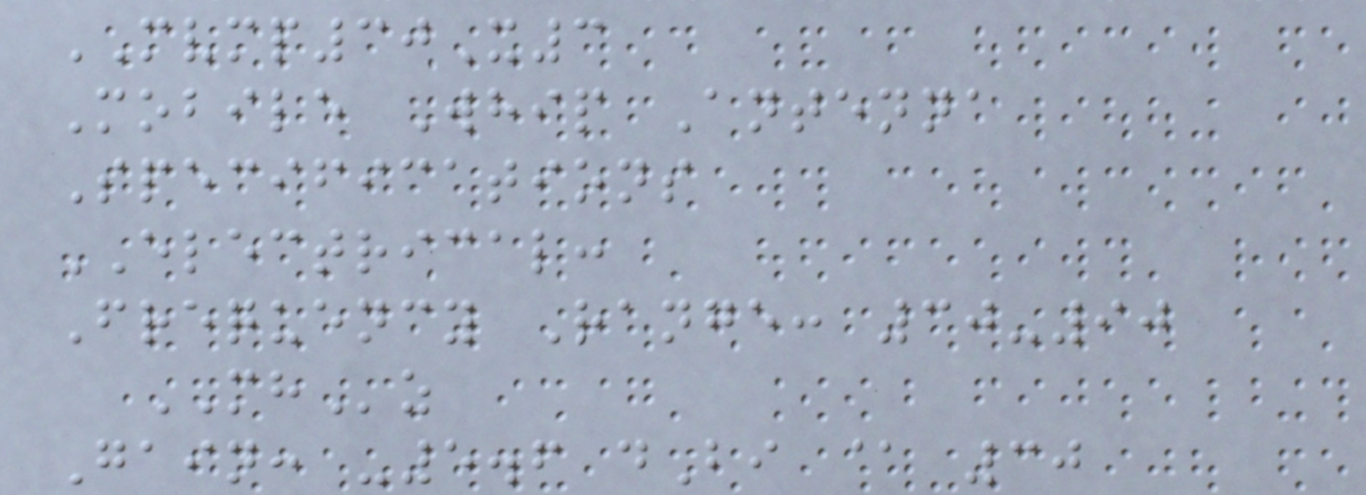MVMP30X3
Mobile Whip Antenna
Specifications
ELECTRICAL:
Frequency Range: 30-90
MHz
Gain: -5.6 dBi @ 30
